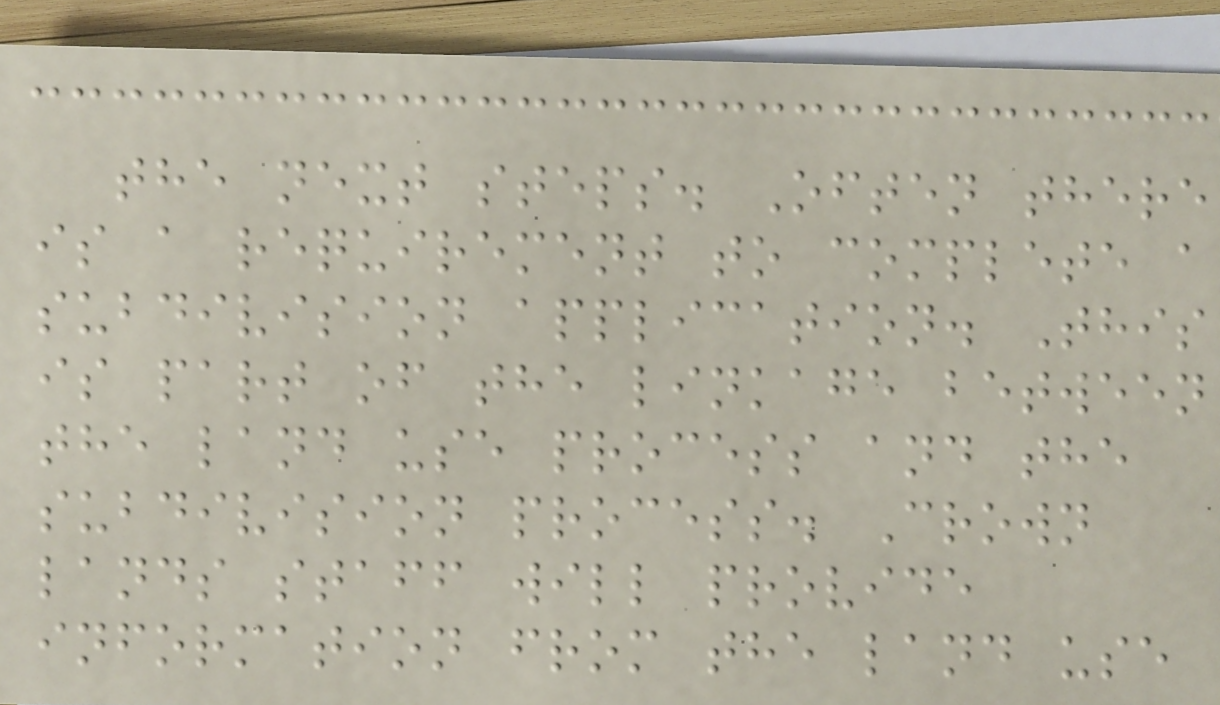the next steps. Often there
is a requirement to complete a
subdivision application. This
is part of the linkage between
the land use process and the
subdivision process. Crown
lands staff will provide
information from the land use
